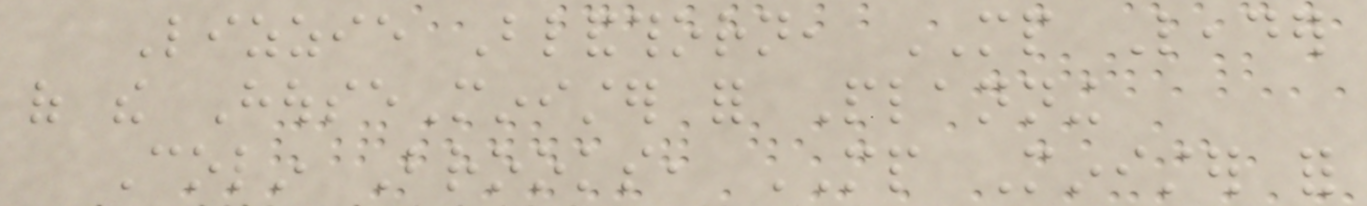Lizzie Blandthorn, MP Leader
of the HouseMinister for Planning
Colin Brooks, MP Minister for
